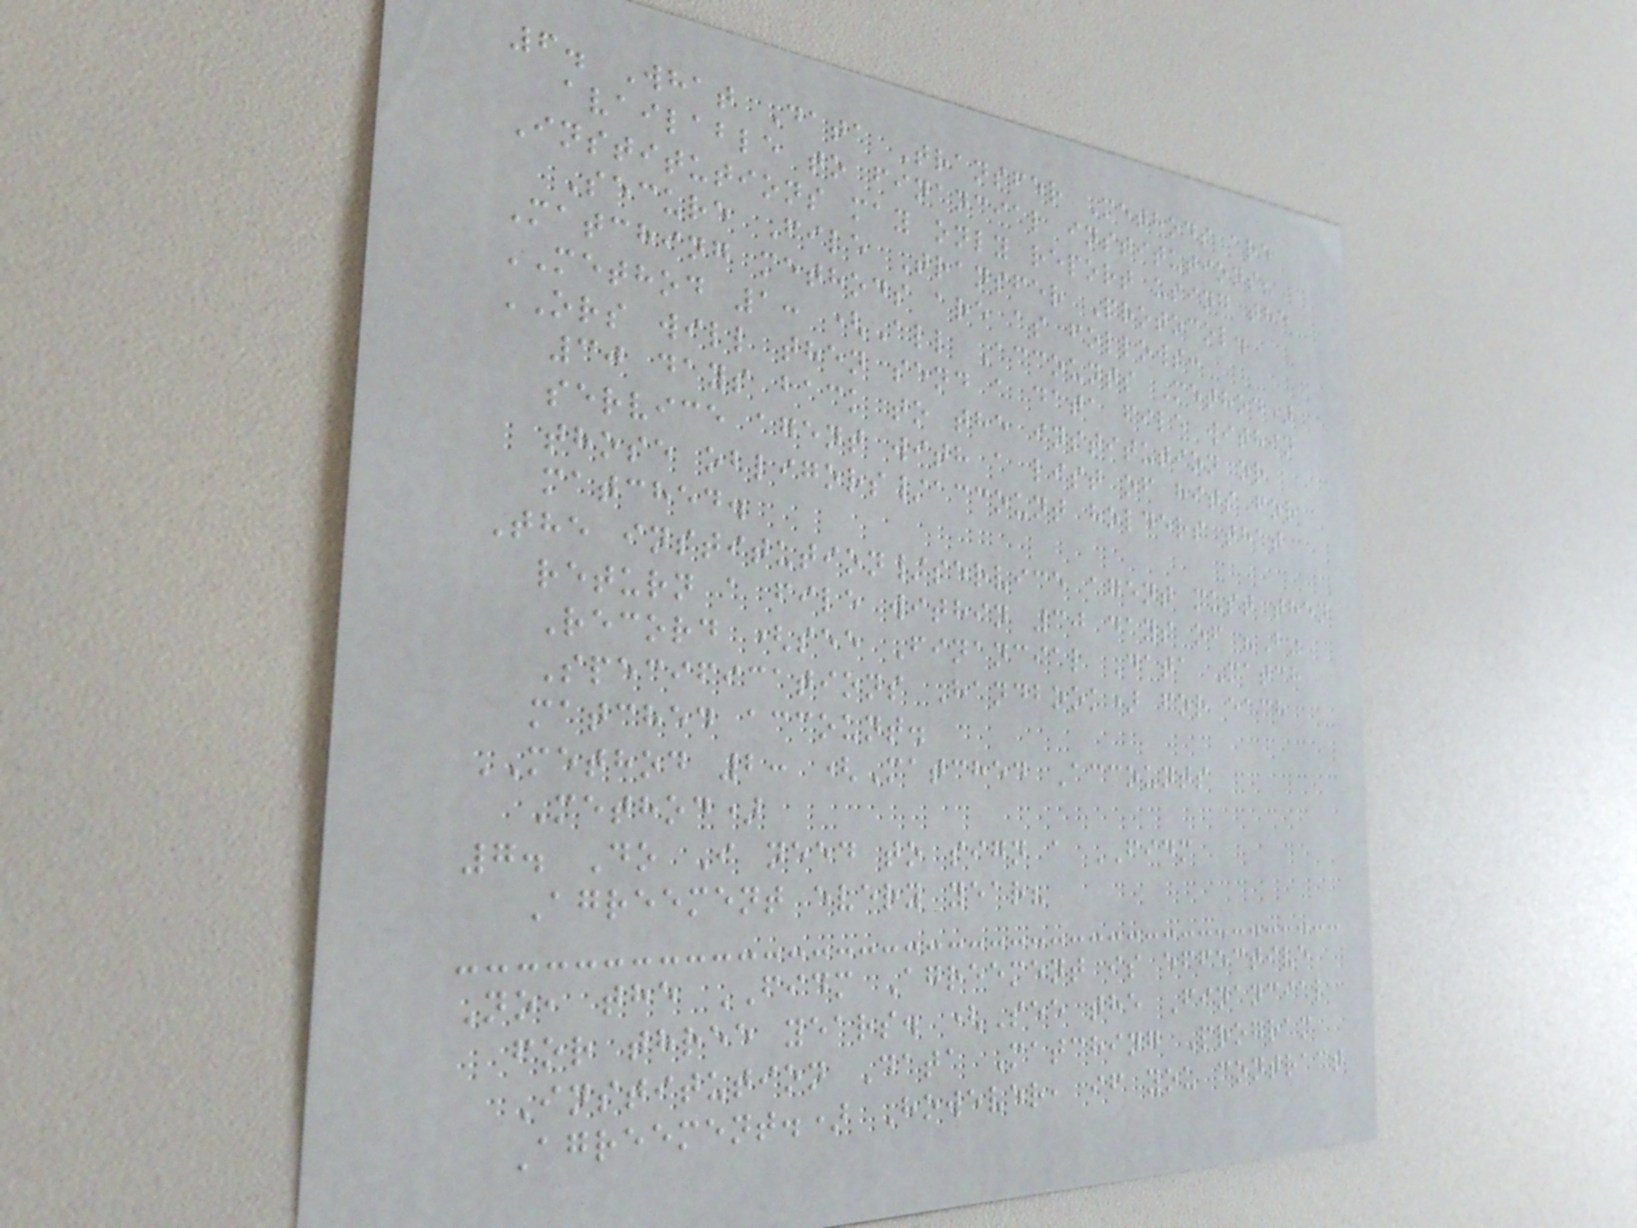6. What Data Transfer Methods are
available to financial institutions?
Institutions may only report using the
Secure File Transfer Protocol.
Matching methods are as follows:
METHOD 1: (All Accounts Method)
ORS will then send a data file within
30 days back to the institution or
service agent with a list of hits for
those obligors/account holders that
matched.
The institution/service agent must then
return a file within 30 days of "B"
Record (see Financial Data Match
Specifications Handbook) for each
matched account.
METHOD 2: (Matched Accounts
Method)
7. Do I need to sign a FIDM
Agreement every year?
No, the FIDM Agreement is effective
for three years. (See the Financial
Institution Data Matching Program
Agreement.) However, if you contract
